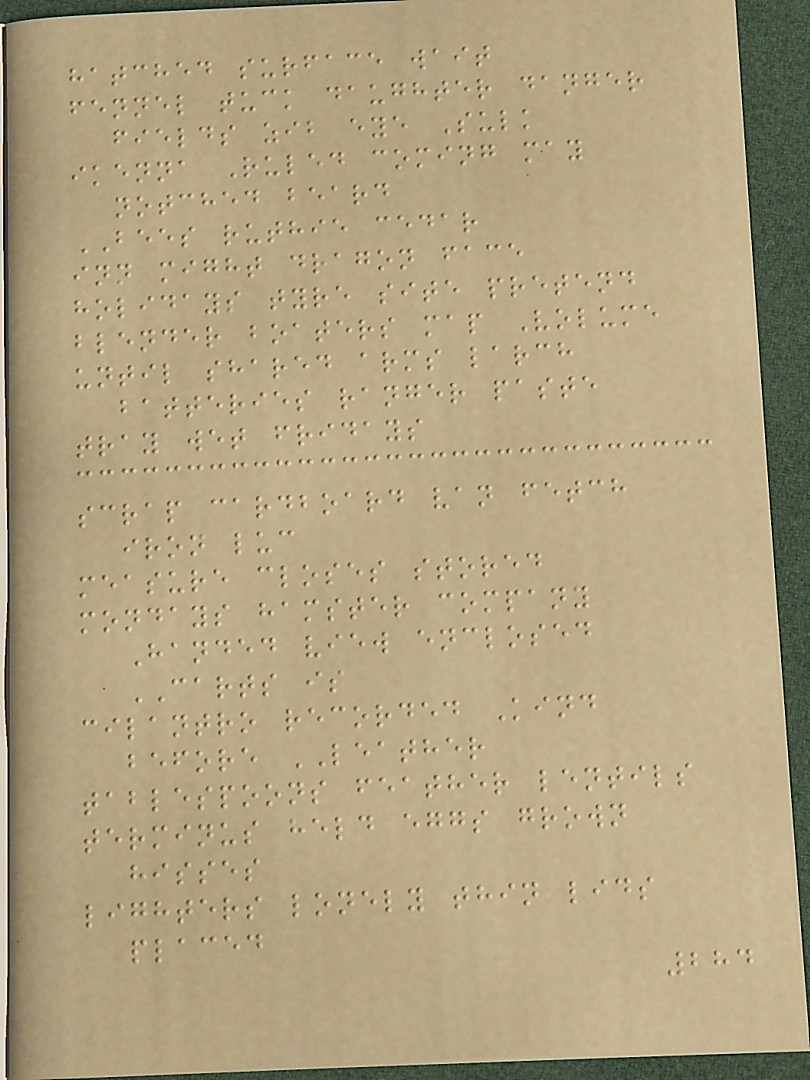hatched surface wait
fennel tuck daughter danger
fields zib eye Sulk
ikenna Ruled coming may
notched beard
BEES ruthie cedar
inn might dragon face
holidays tyre site pretend
blender boaters map Volume
until shared arms larch
batteries ranger paste
tray wet fridays
scrap cardboard van fetch
iron luc
measure closes stored
mondays hamster company
Handed view enclosed
CARTS is
cilantro recorded Kind
before LEATHER
tablespoons feather lentils
terminus held eggs grown
hisses
lighters lonely thin lids
placed
284
